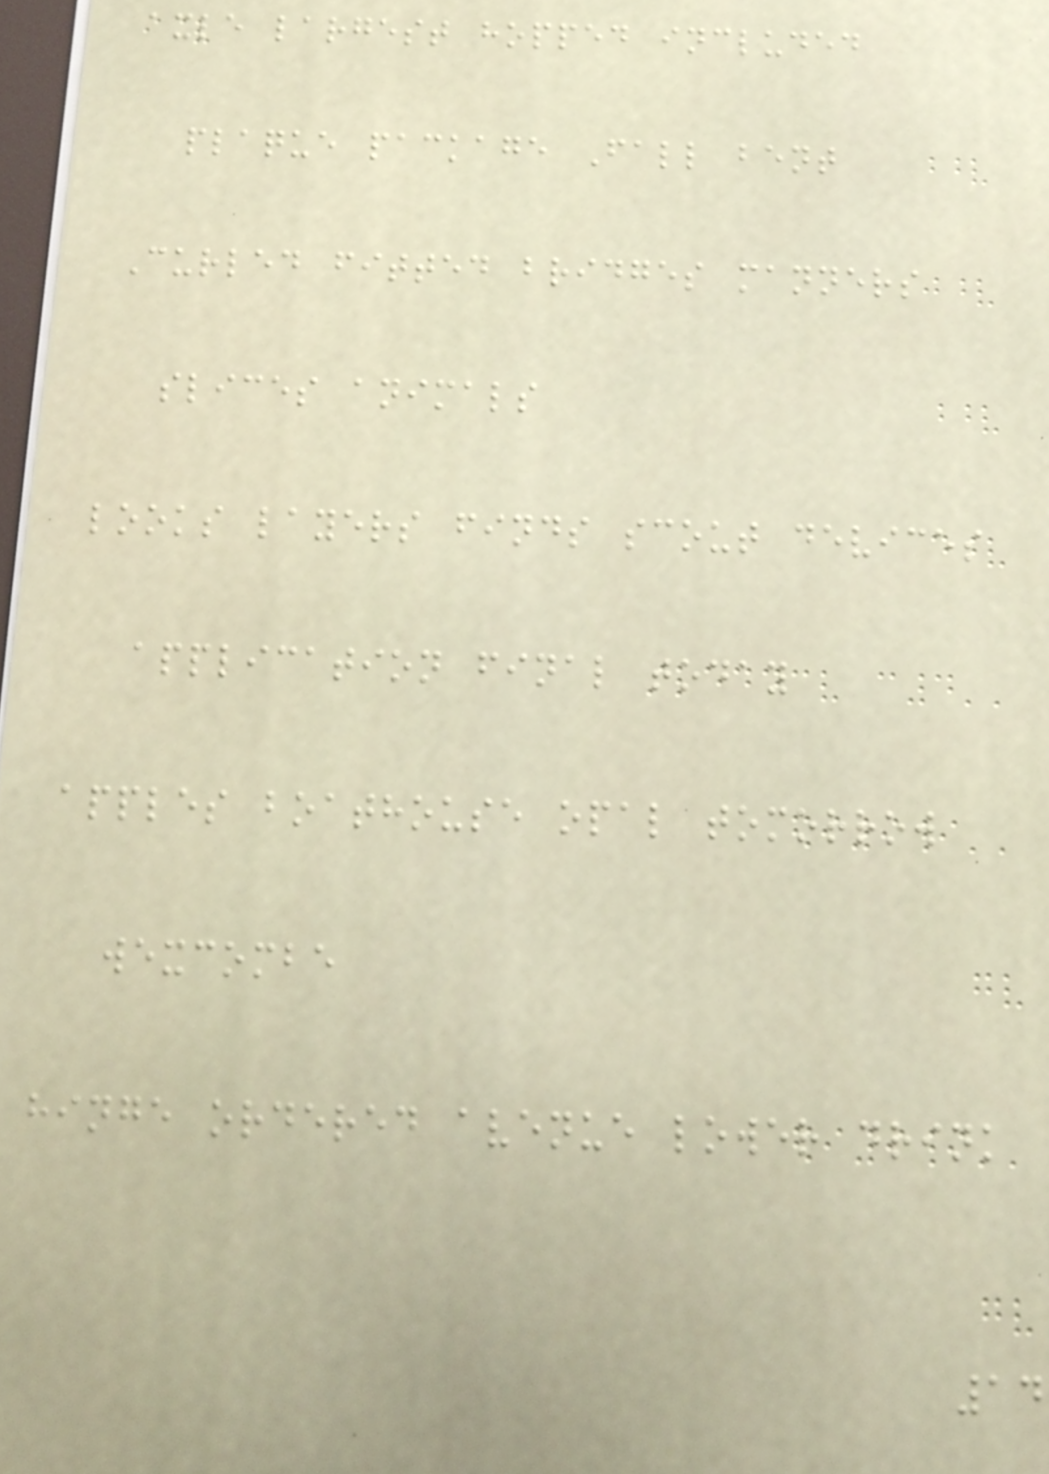axle largest hopped included
plaque package Fall bent
Curled fitted bridges manners
slices animals
looks layers finds scout devices
application final today
apples boathouse opal tomorrow
wexcombe
hinge ordered avenue lower drink
14
